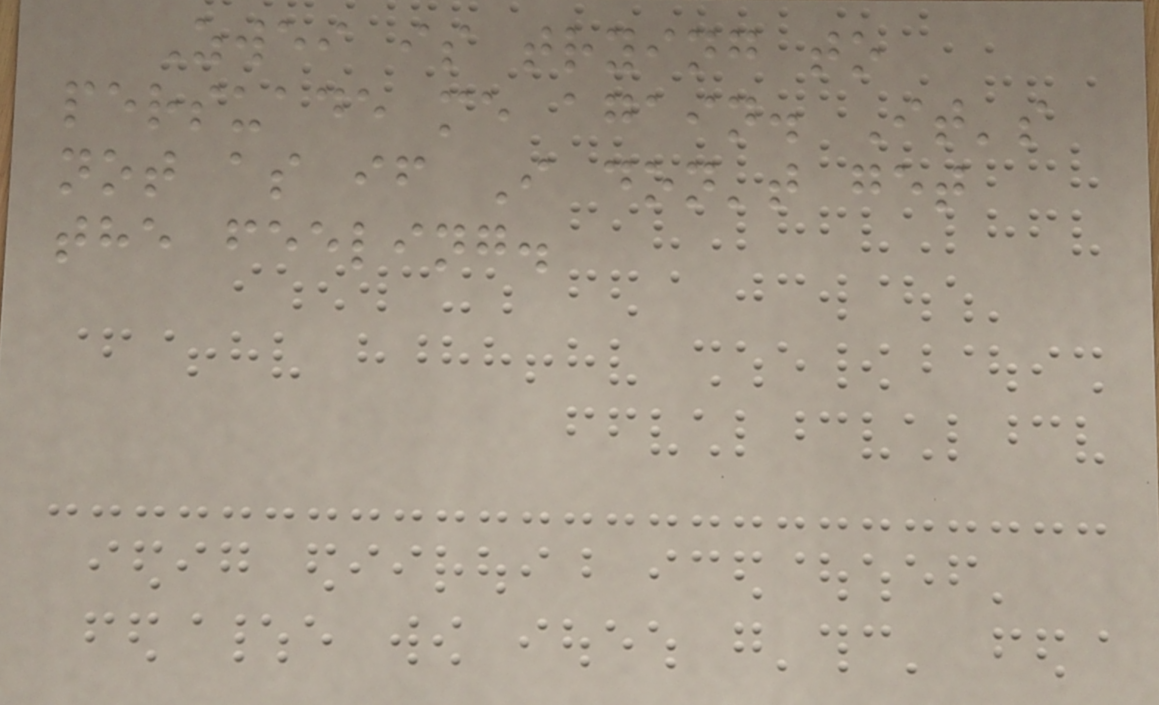Zwei is trying to
persuade me again. It's
not as if I don't get
the feeling.
